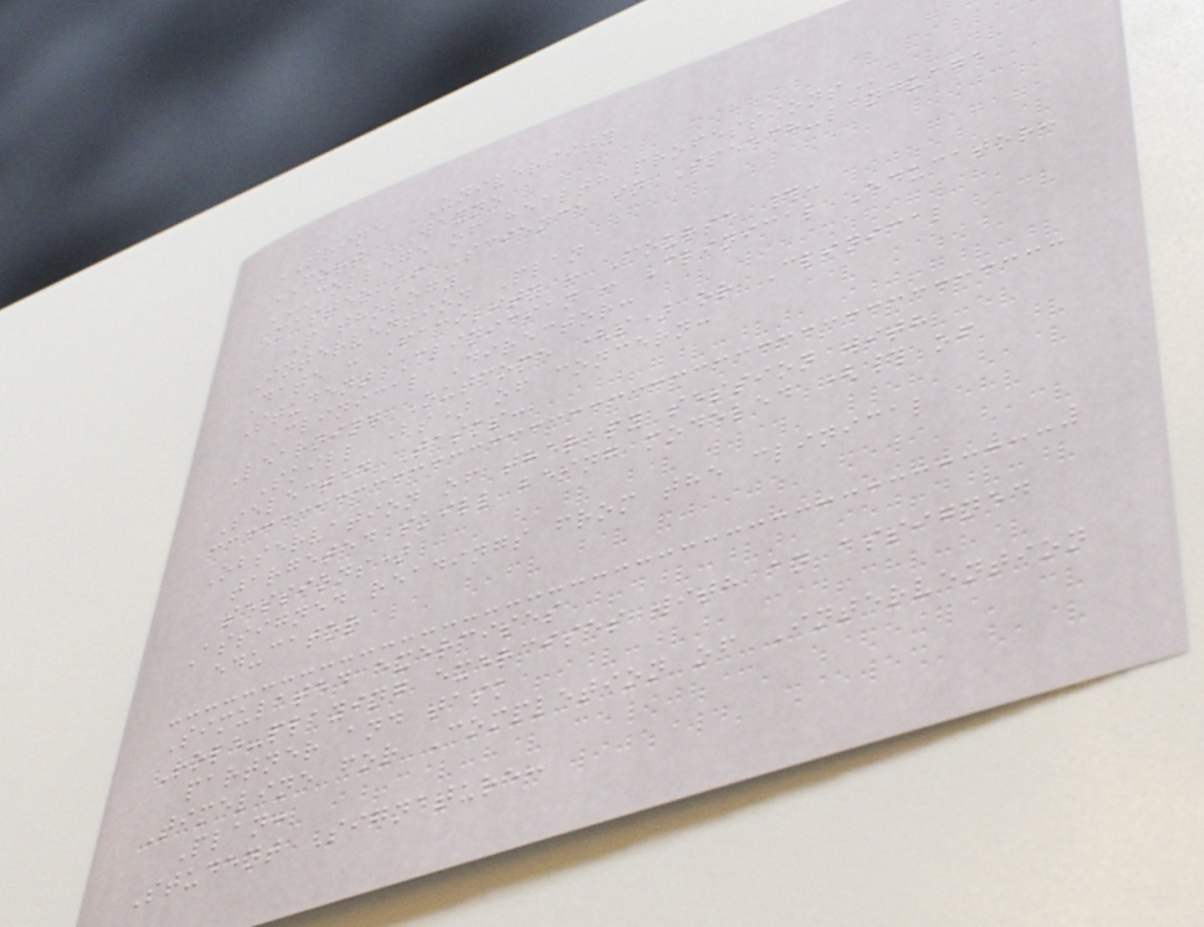TRINE UNIVERSITY
FORT WAYNE
COLLEGE OF HEALTH PROFESSIONS
Master of Science in Speech-language
Pathology
Intervention Plan
Date : Facility : Course #:
Student Clinician : Clinical Educator:
Clinical Director:
Learning Outcome (s) or Clinical
Skill (s) of concern:
Selected Tasks:
Observation of therapy session with
targeted skill being modeled (# of
sessions)
Assigned readings from the clinical
educator
Simulated exercises
Role-playing exercises with an assigned
partner and task
Timeline for Completion of Intervention
Plan:
Student Signature:
